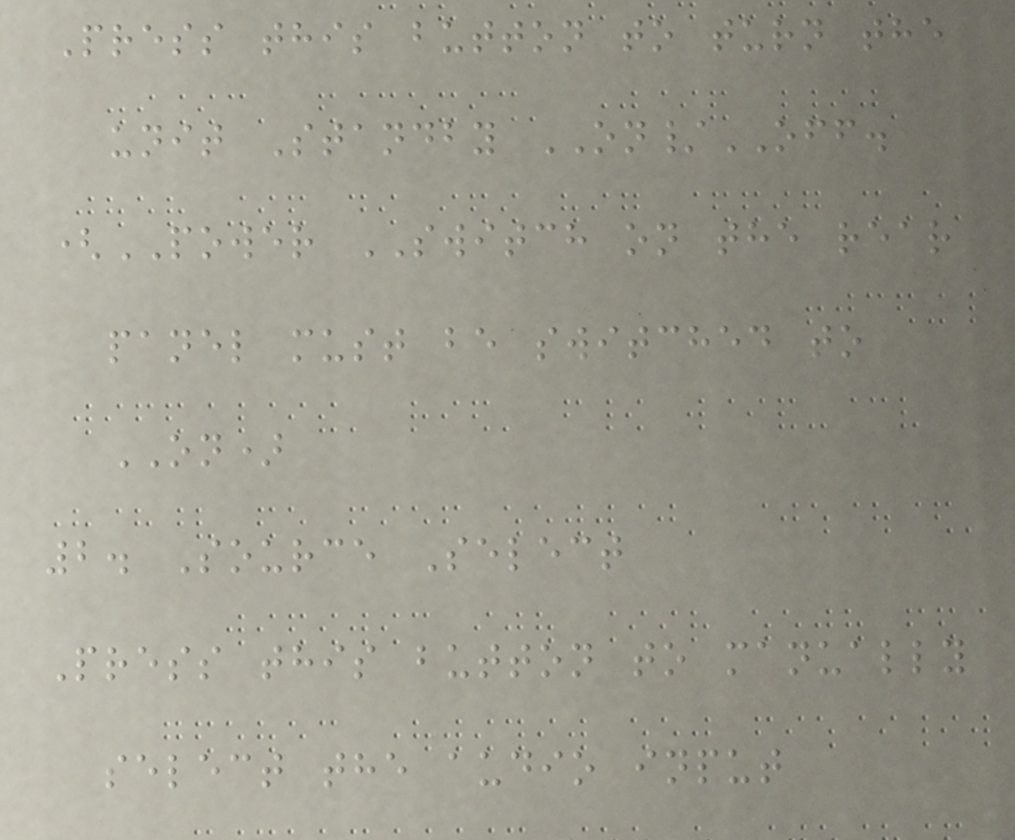Press this button to turn the
unit Standby ON/OFF.
(POWER SWITCH on the rear
panel must be switched to
ON)
2. Source Select
Press this button to manually
select the audio input
